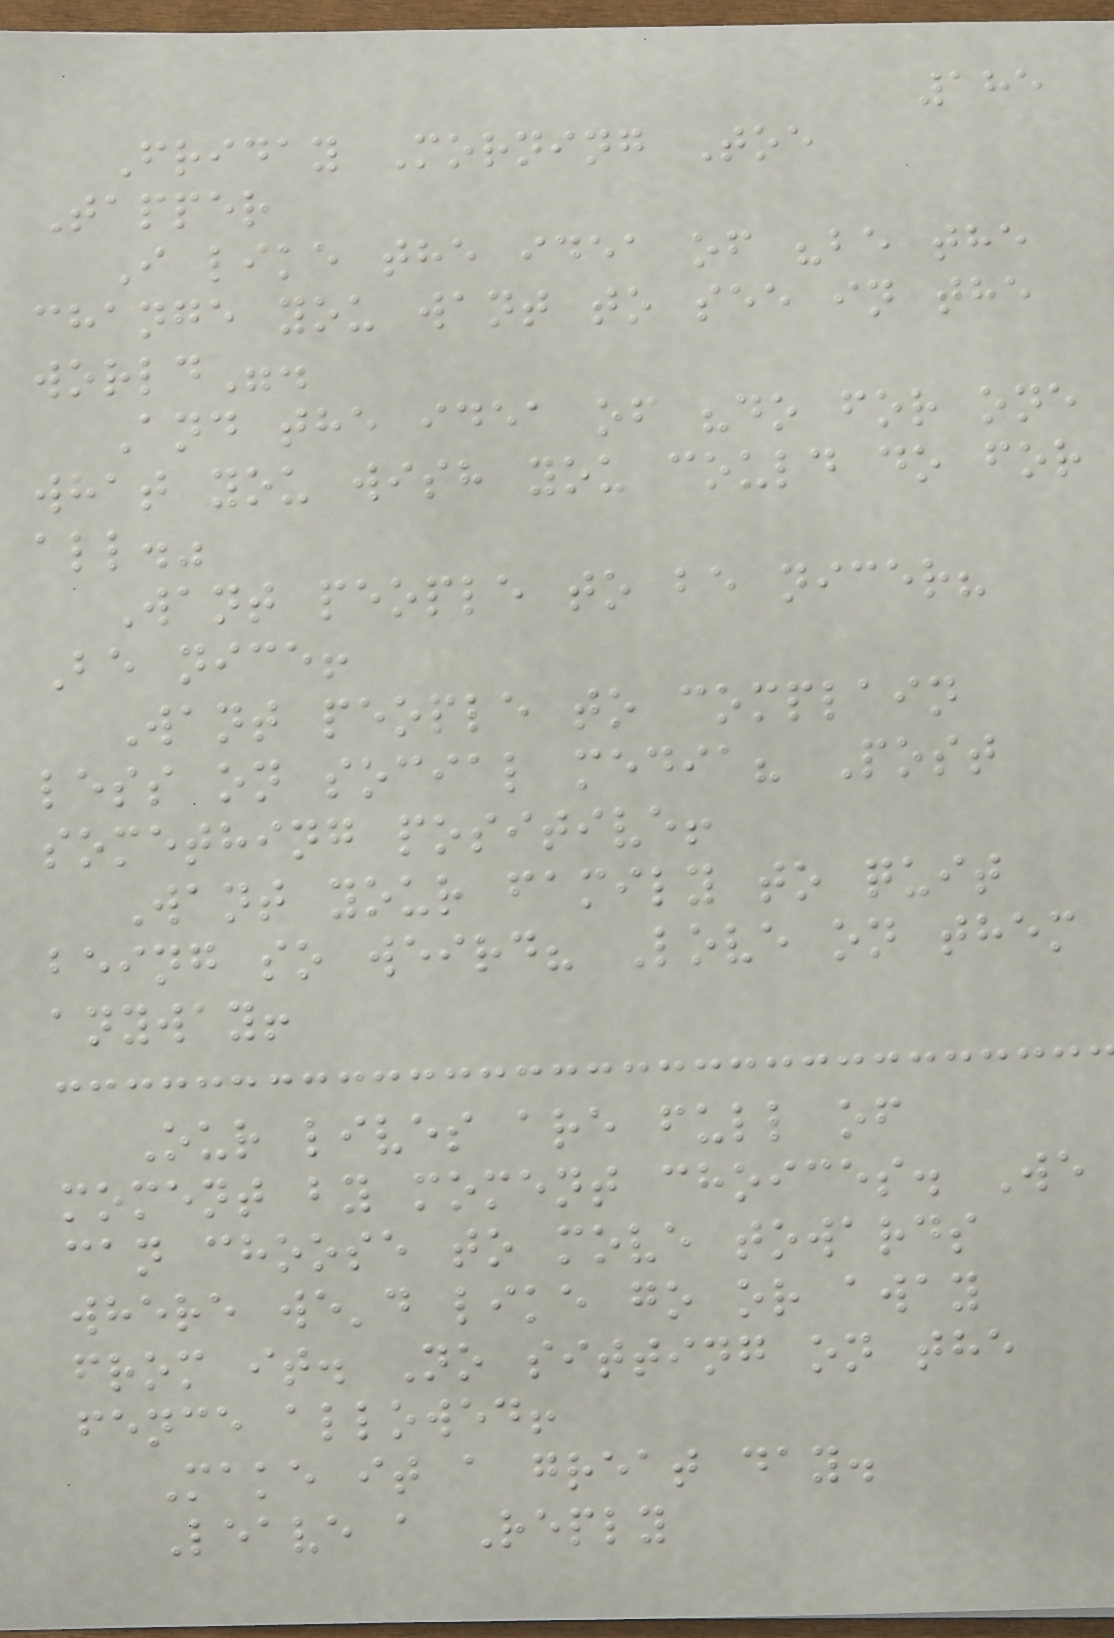185
Friday Morning Toe
Tapper
I like the idea of "be the
change you want to see in the
world".
And the idea of "do for one
what you wish you could do for
all."
Want people to be nicer?
Be nice!
Want people to complain
less on social media? Post
something positive!
Want your family to quit
being so weird? Love on them
anyway!
Our lives are full of
moment by moment choices. We
can choose to move towards
where we'd like go or away
from it. No sitting on the
fence allowed!
Make it a great day.
Leave a Reply
